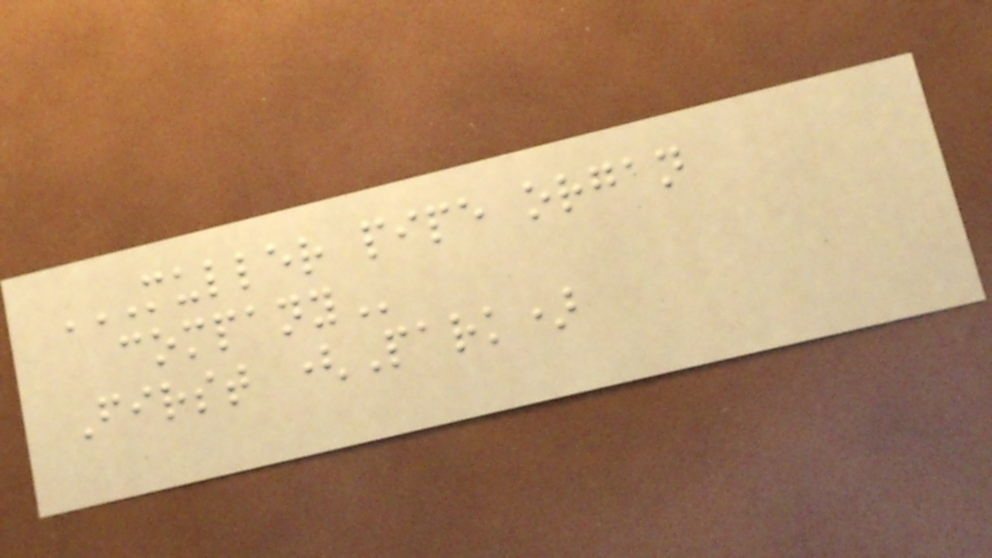MULLER PIPE ORGAN
COMPANY
First (Park)
